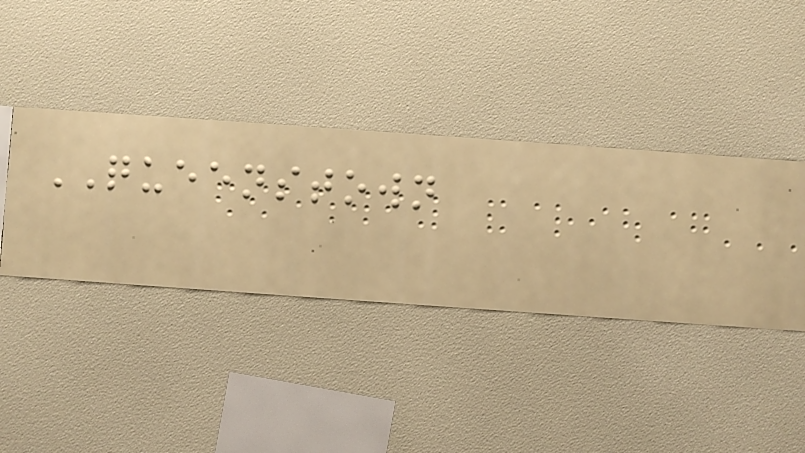QUEENSTOWN
